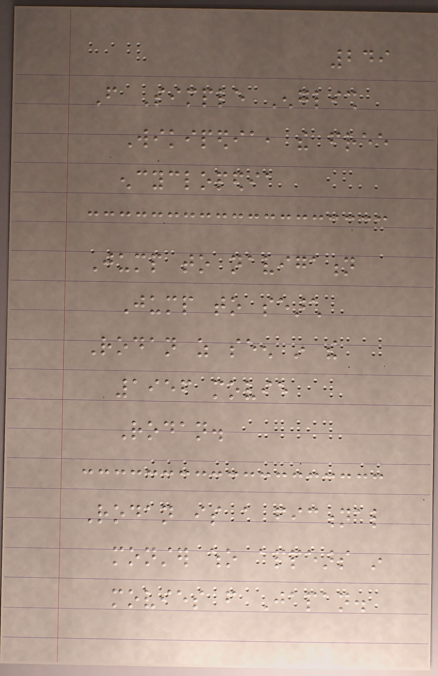249
From Simple English
Wikipedia, the free
encyclopedia
Jump to navigation
Jump to search
Rodan as seen in the
1956 movie
Rodan.
Rodan is a fictional
monster who appears in
movies from Japan.
